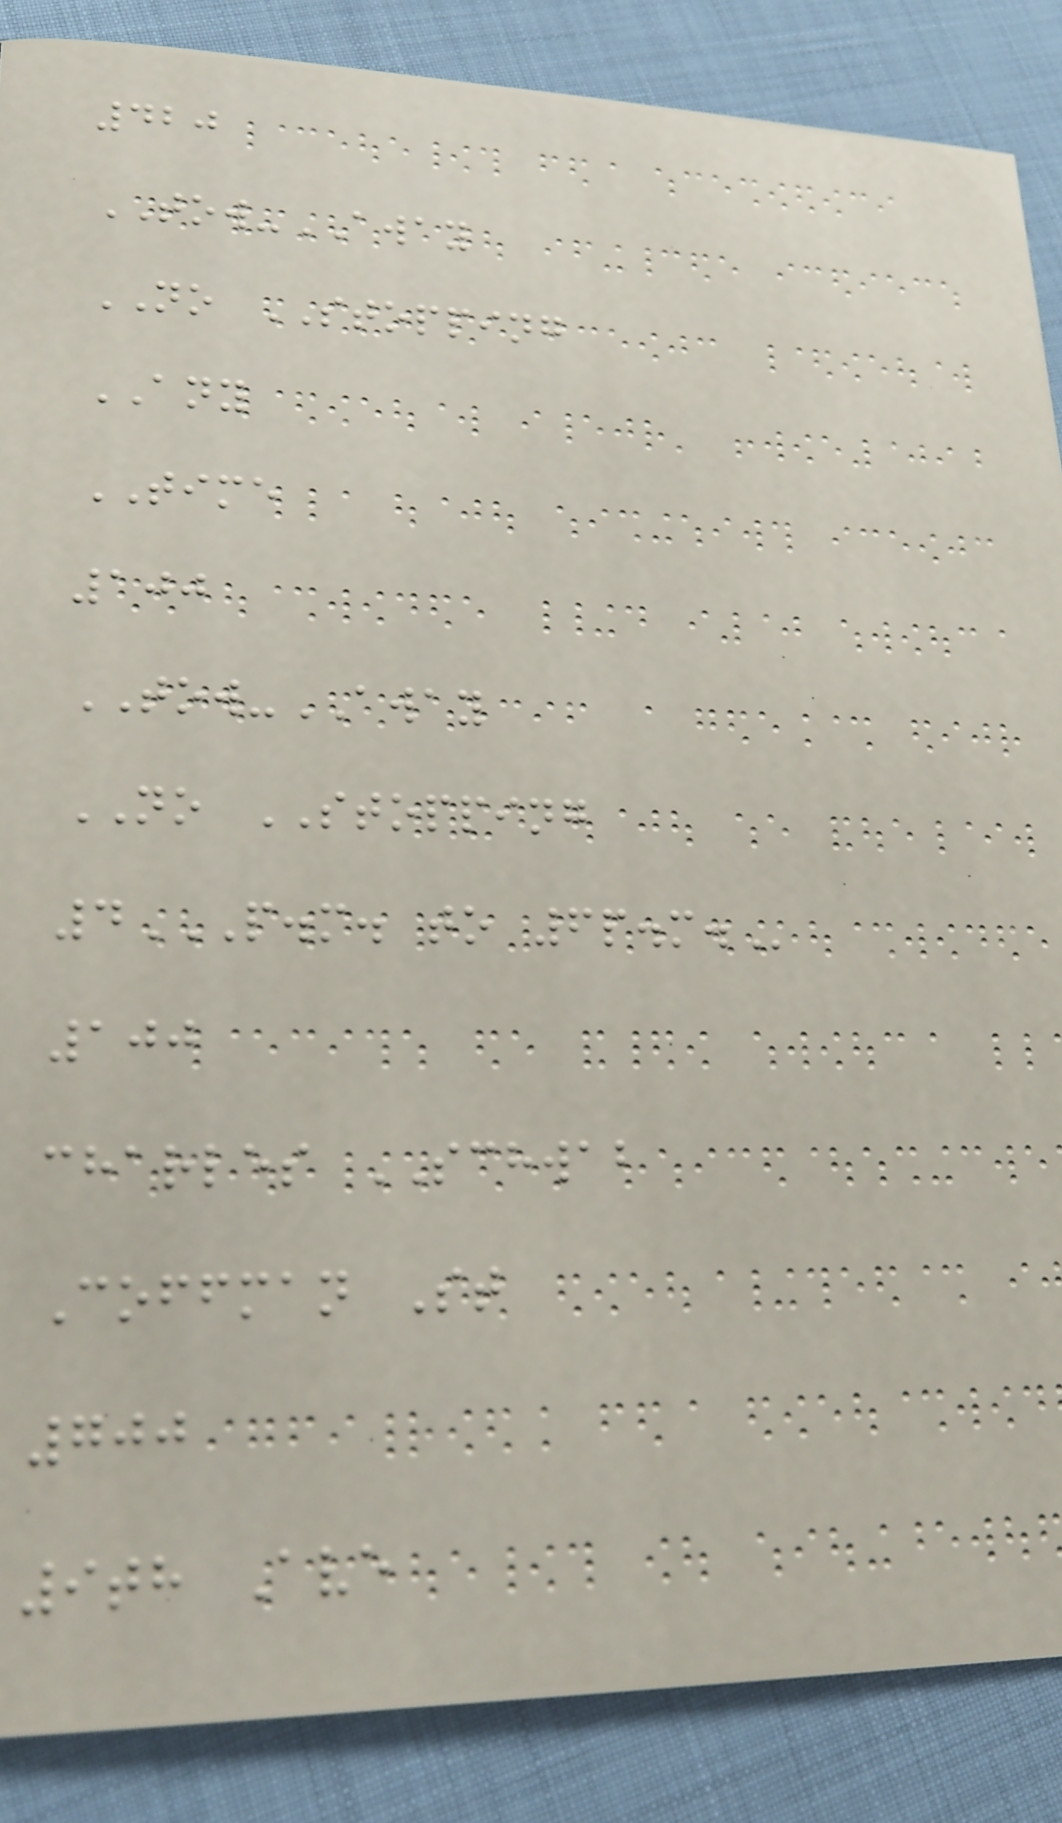420
TOW-AWAY
NO STOPPING
ANY
TIME
100
TOW-AWAY
NO STOPPING
4P.M. TO 6P.M.
100
charles SCHWAB
Coffman St
700
9th Ave
